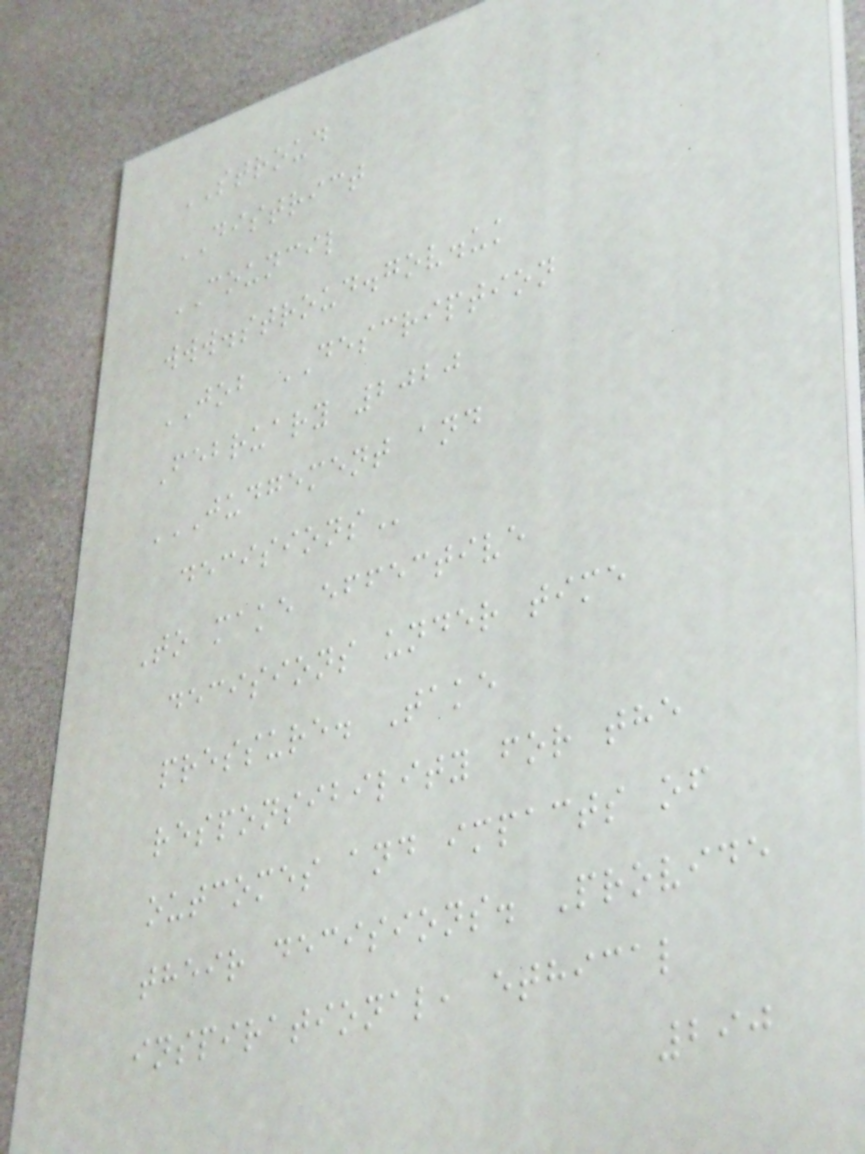STROUD
DISTRICT
COUNCIL
www.stroud.gov.uk
JOB DESCRIPTION
February 2020
JUDGEMENT AND
DECISIONS
To make effective
decisions under time
pressure. Take
responsibility for the
outcomes and impacts of
their decisions. Provide
inspirational, ethical
290
